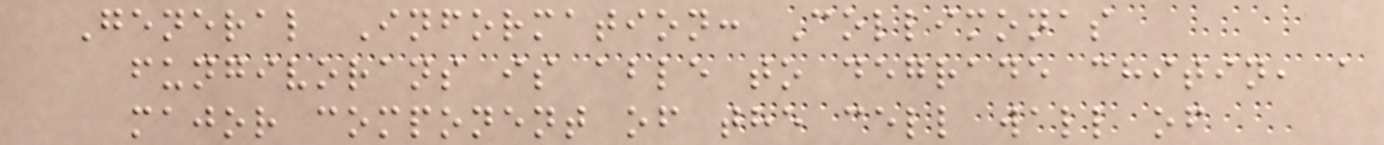General Information: Collimonas
fungivorans is able to degrade chitin, a
major component of the cell wall of
